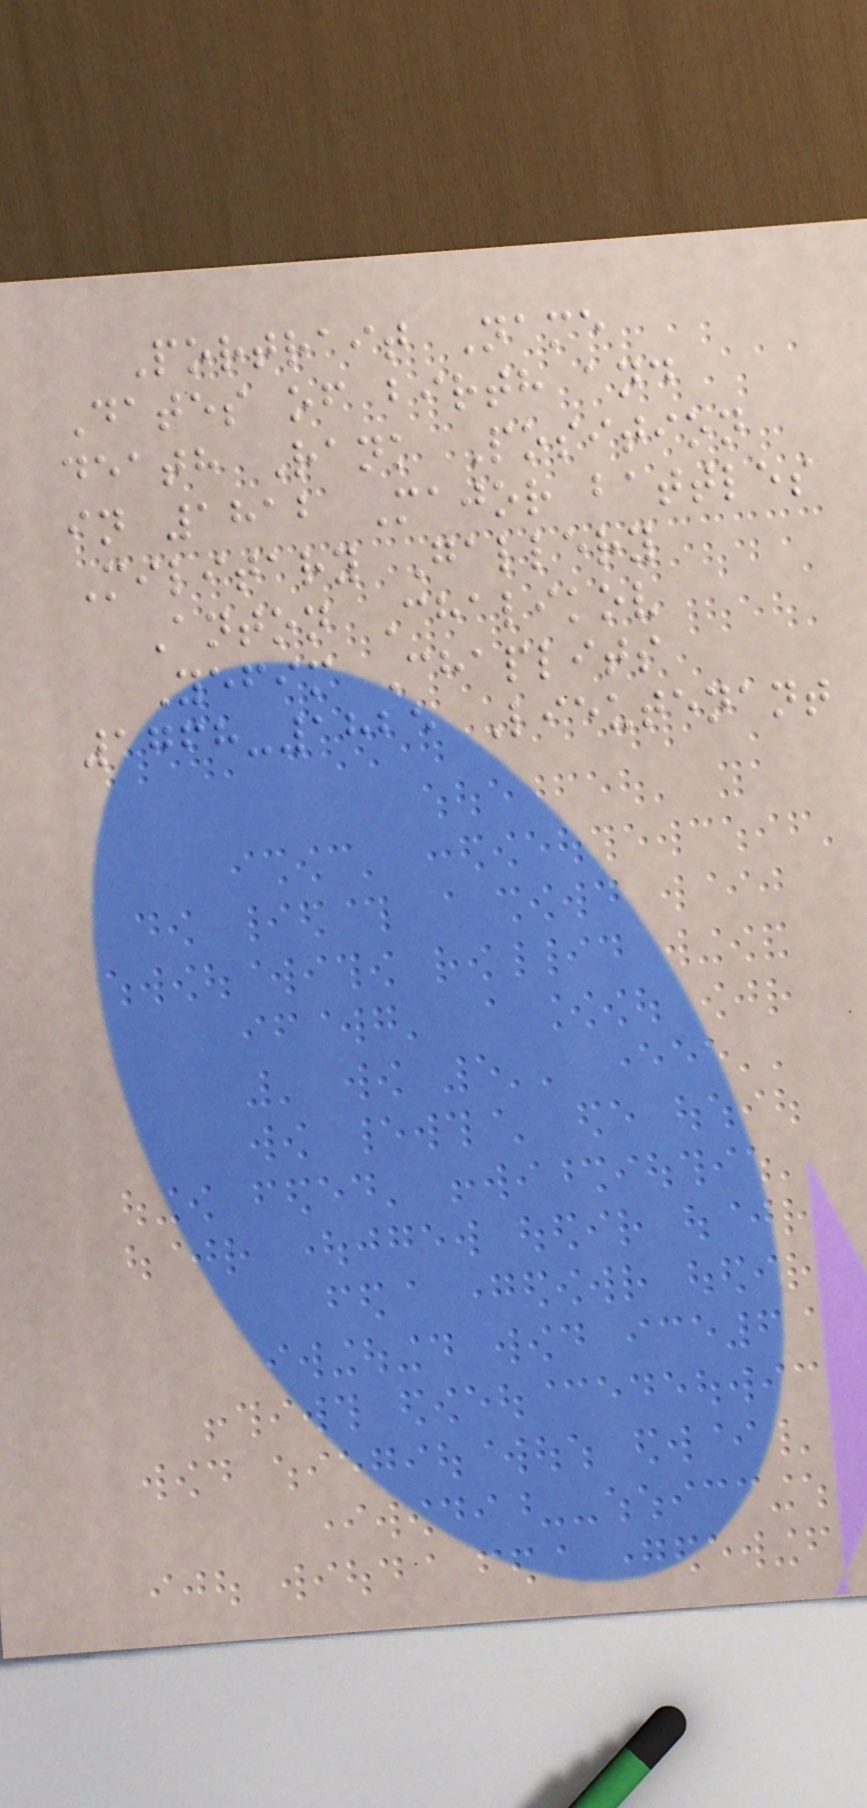Portrait Name
Dates of birth and
death Rank Position
in 1812 Major battles
Military Gallery
Anton Chalikov
Yefim Chaplits
1768-1825 Lieutenant
